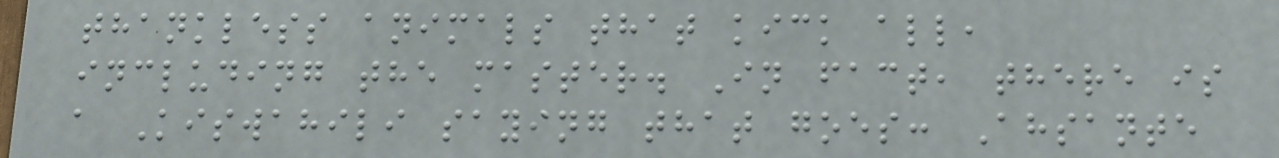thankless animals that kick all,
including the master. In fact, there is
a Kiswahili saying that goes: Ahsante
